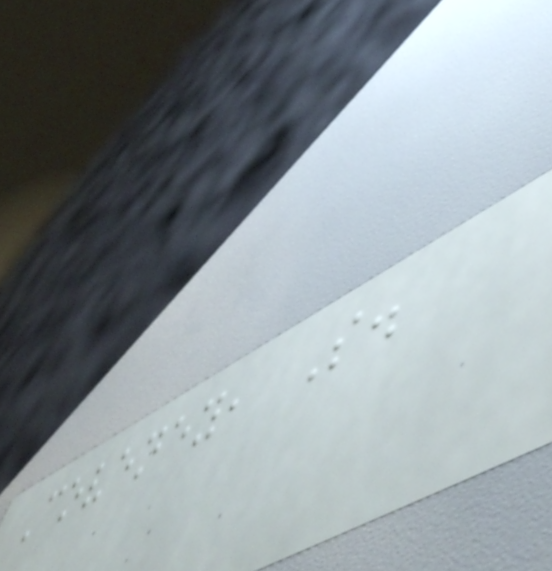Coveney, S.
